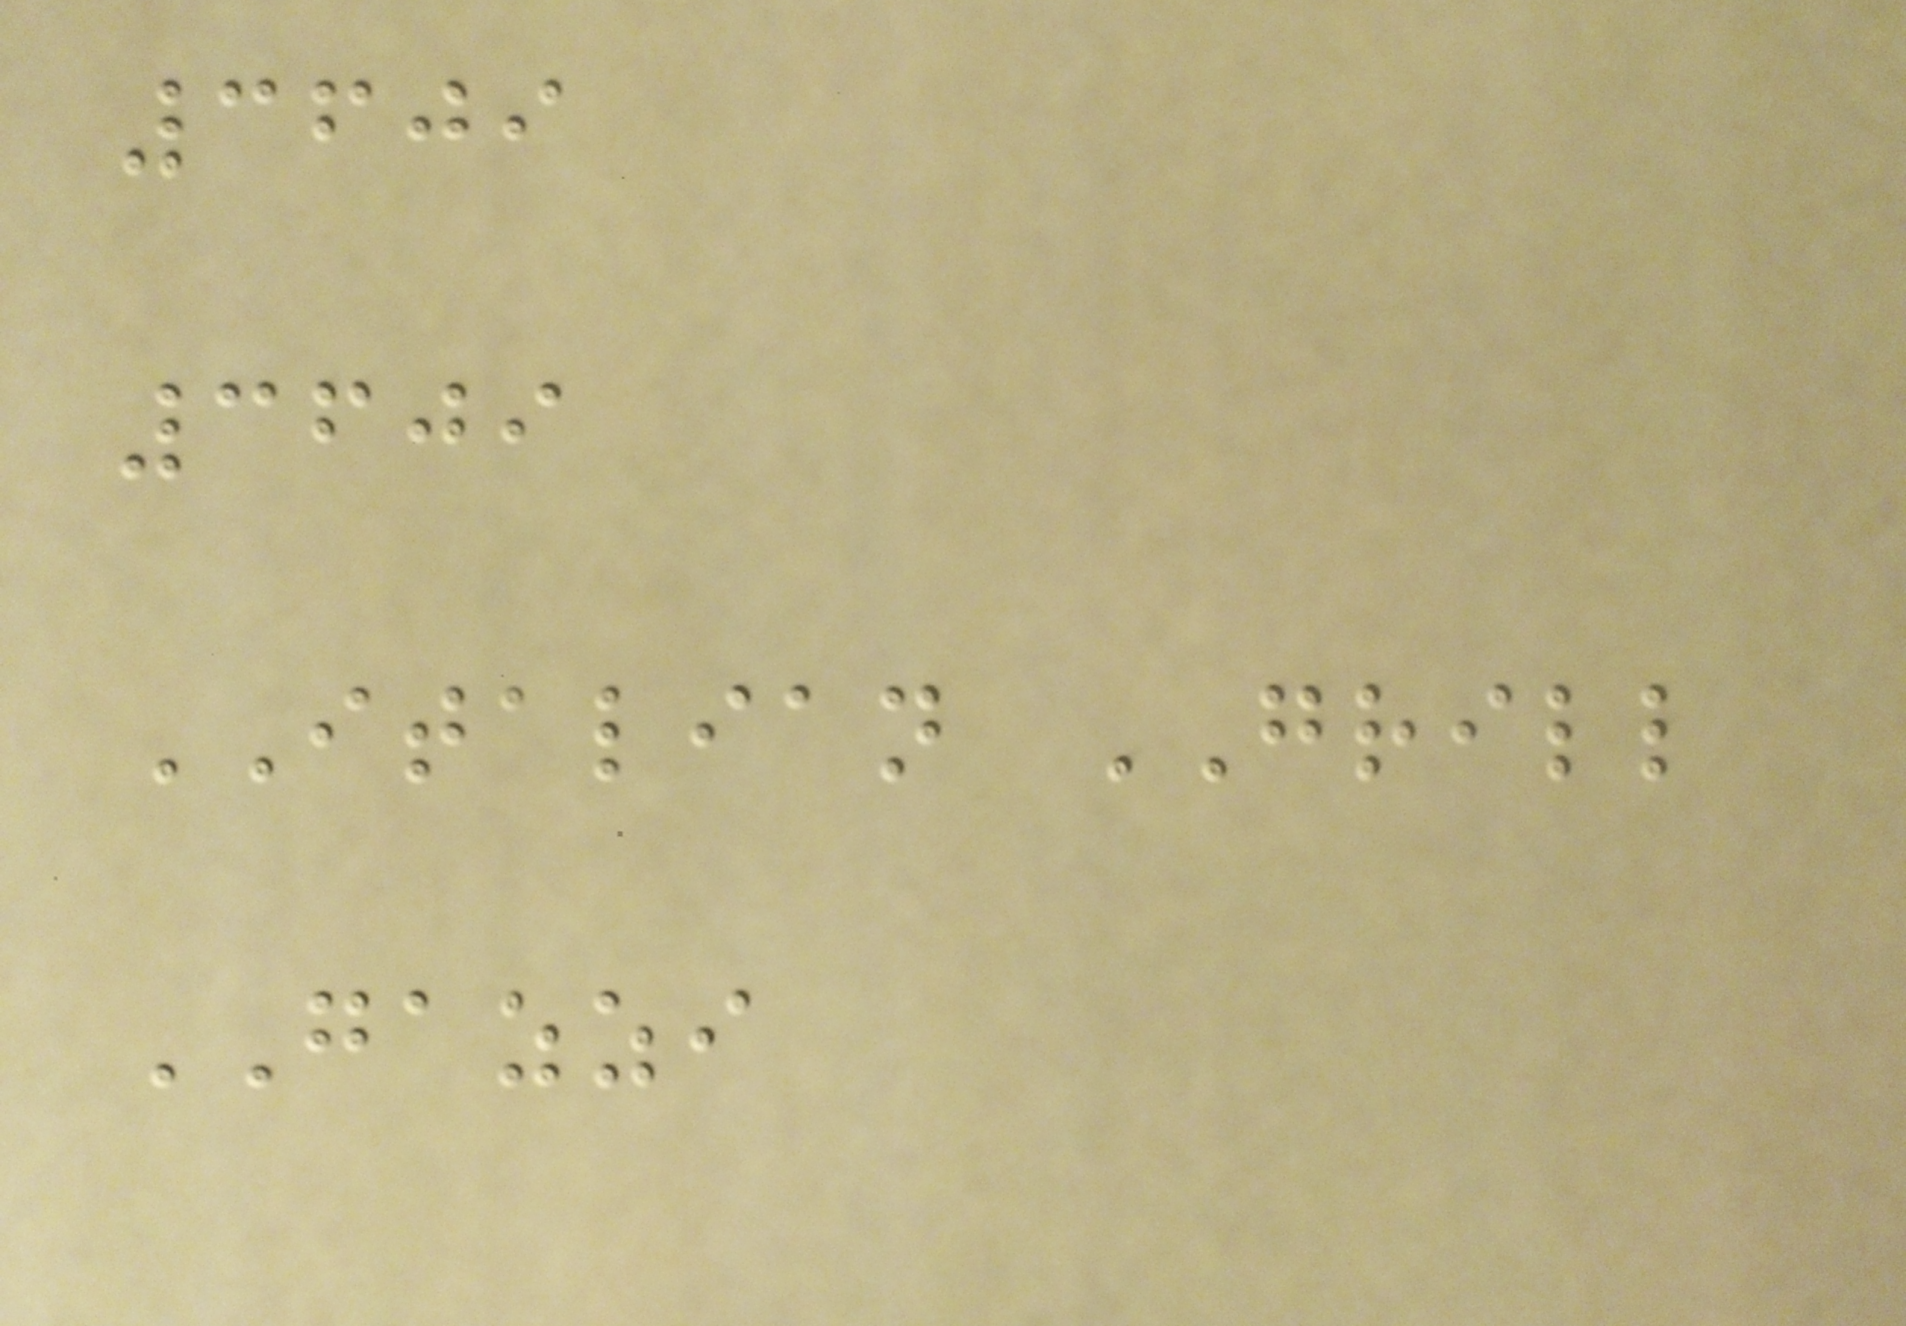3609
3609
ITALIAN GRILL
GAZZI
